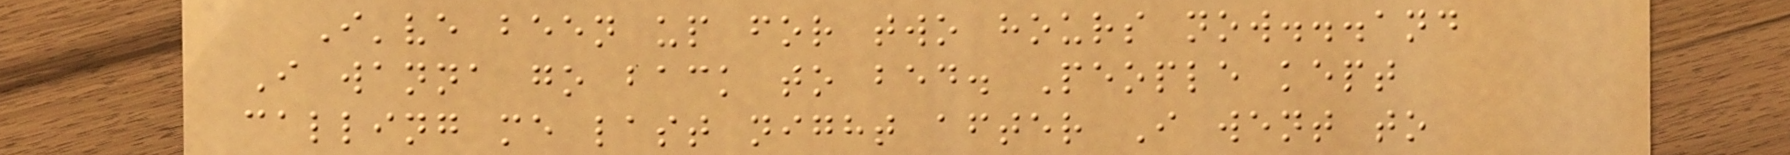I've been up for two hours now...and
I wanna go back to bed. People kept
calling me last night after I went to
